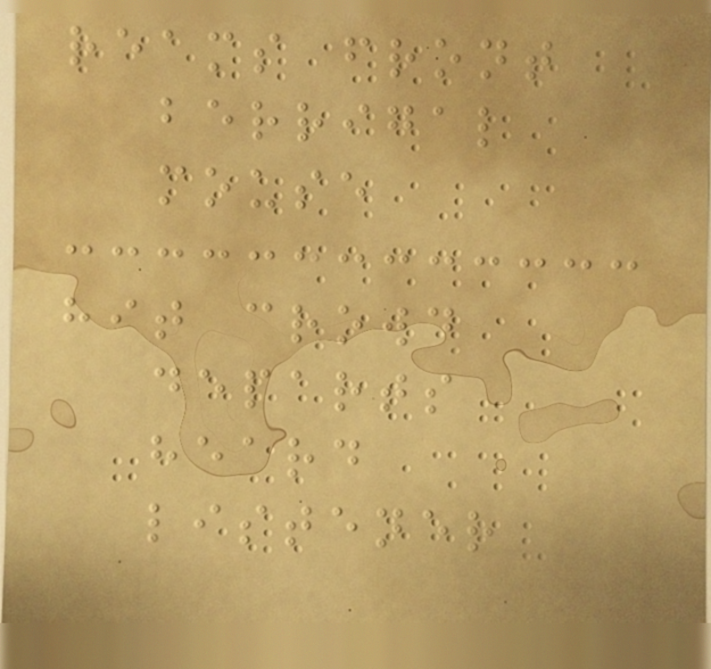reams front
berrigal
mouse
hit crowd
departs
heard
listener
